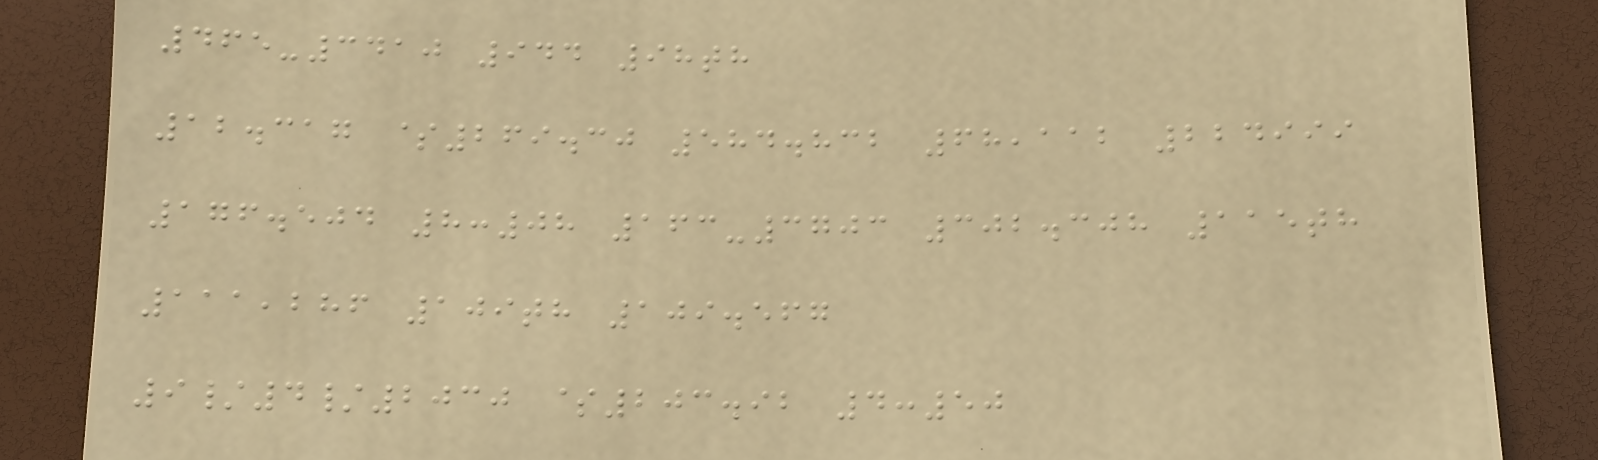465-3410 944 98th
12.317 $269.30 584.832 68,112 224999
176.504 8:08 163-3703 302.308 115th
111,286 109th 109.567
9/4/2030 $203.92 4:50
